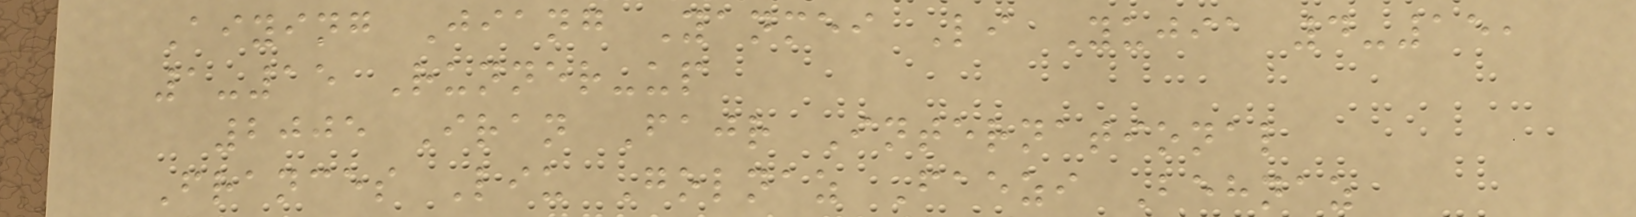Aiying Jiang Yanmei Li Yujia 4-15,
1-15 Runner-up
2005 Iran Fajr International
Frances Liu Golnaz Faezi Behnaz
